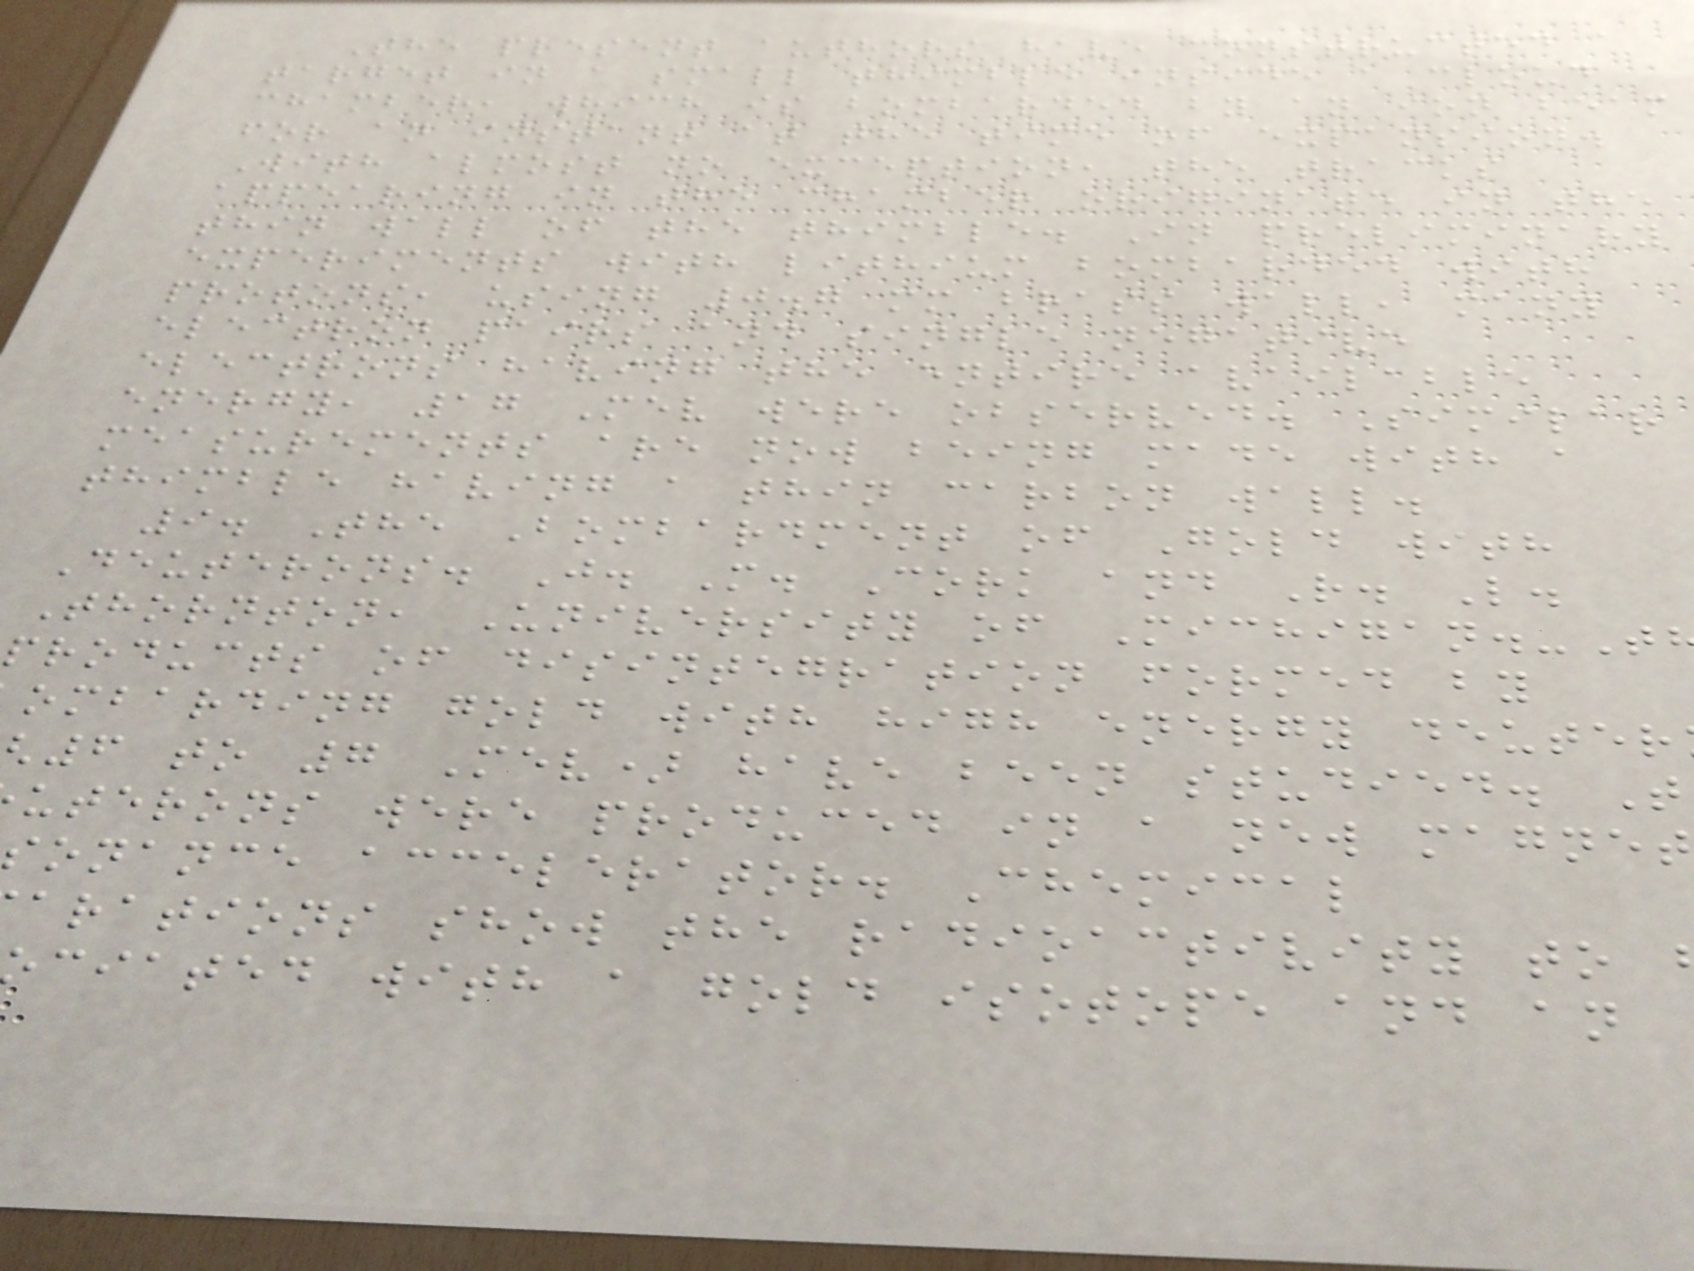The present authors have constructed a
target in a small thimble inside a cloud
chamber, which is bombarded by an ion beam
for an instant at the time of expansion.
With almost no exception, the tracks
appearing in the chamber originate in the
thin wall of the thimble. In preliminary
experiments with lithium bombarded with
protons, using 0.7 mm brass wall, many
electron pairs and single negative
electrons having the entire available
energy, 17 Mev were observed. Similar
measurements are now being made with a
thimble having a thin carbon wall.
9. The Bombardment of Gold with
Deuterons. J. M. Cork and R. L.
Thornton, University of Michigan.-T
products of disintegration formed by
ombarding gold with high energy deuter
6 to 7 Mev) have been studied. T
uterons were produced in a new magnet
onance accelerator. Chemical
arations show the radioactivity to
ciated with a gold isotope and an
